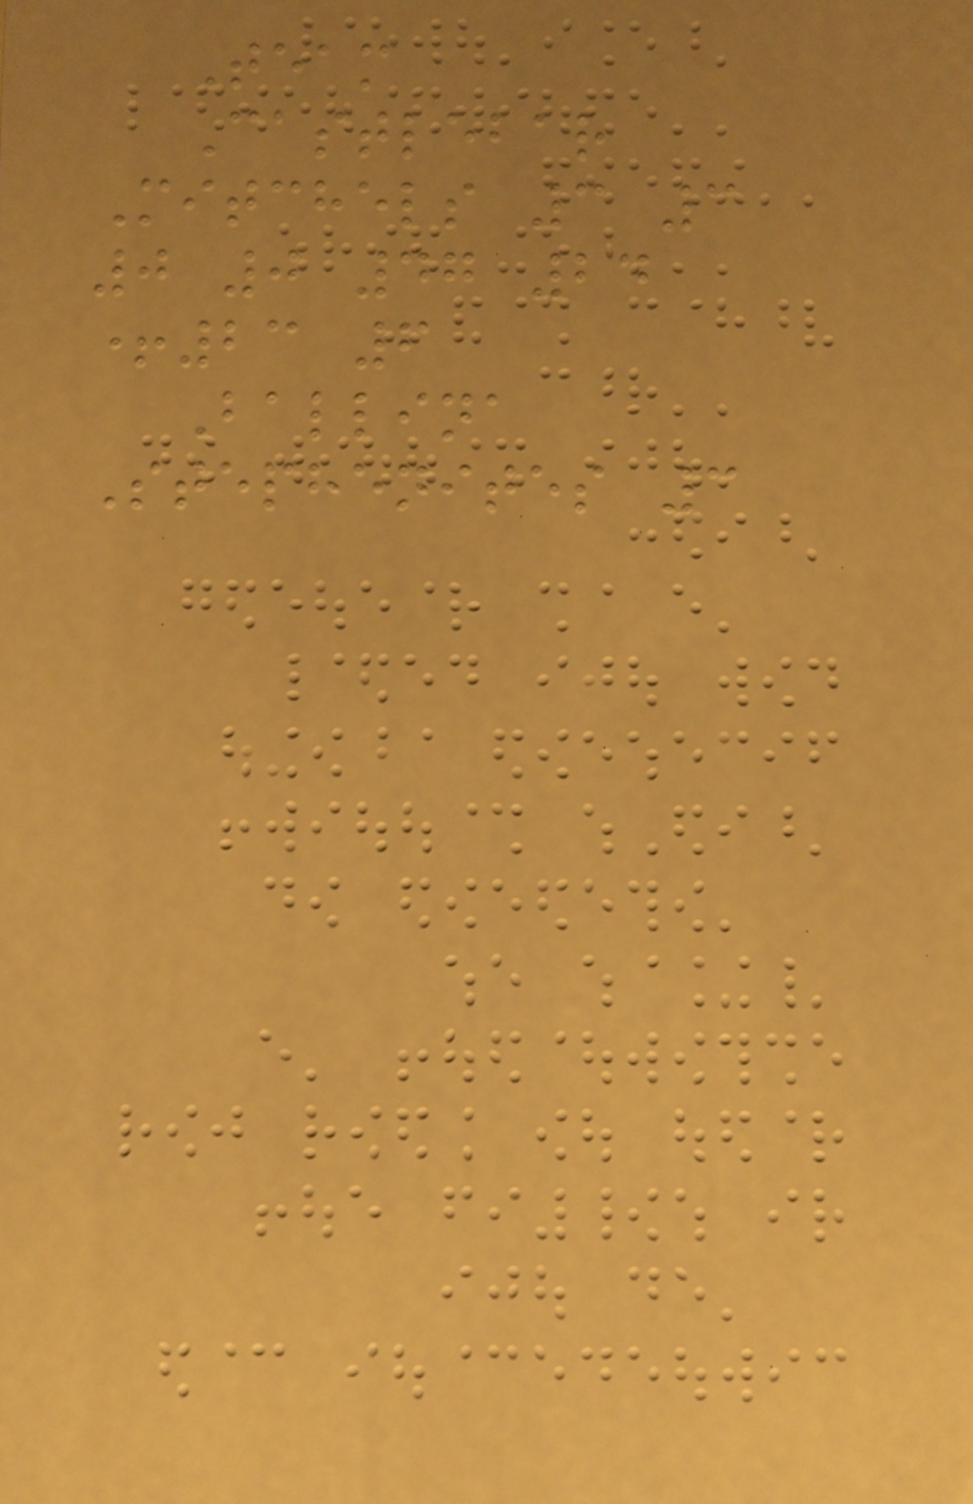Team
Castlebar
Mitchels 3 3
0 0 47 24
+23 6
Ballina
Stephenites 3
